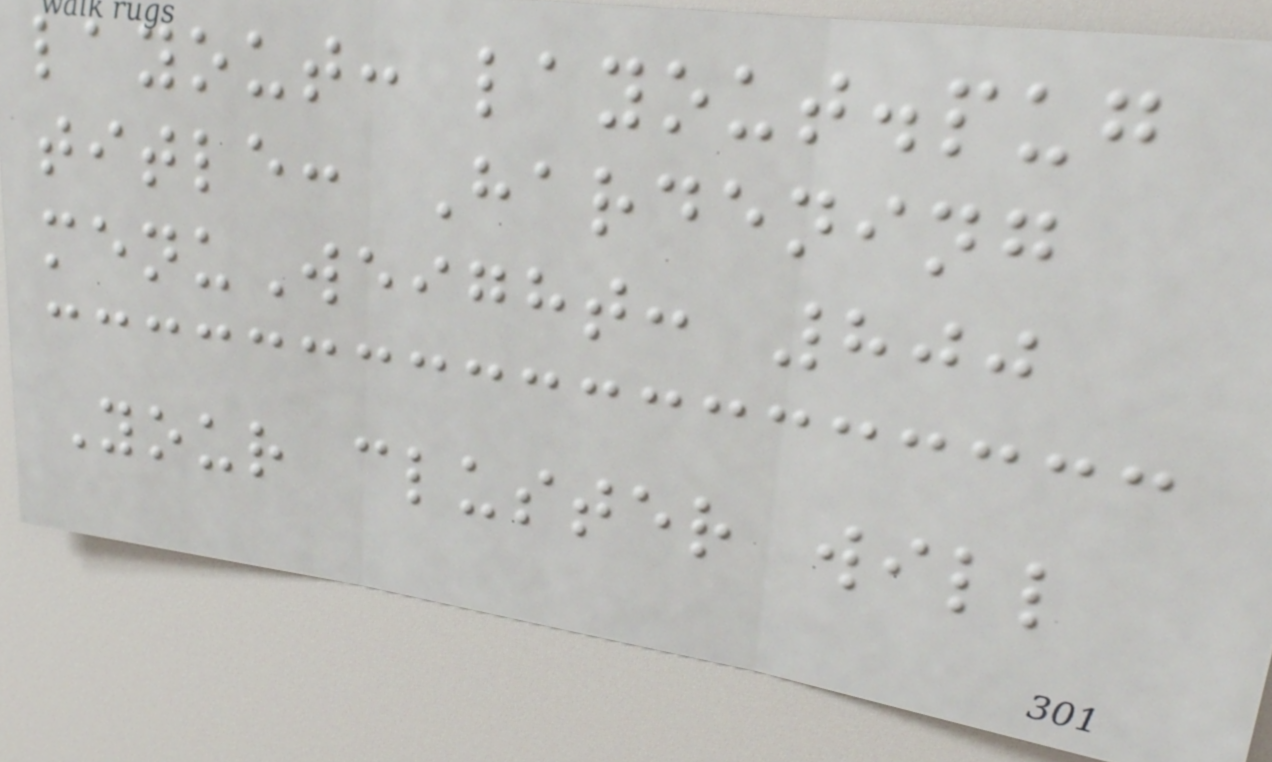layout: layout.pug
title: Hardening
menuWeight: 800
Your cluster will
